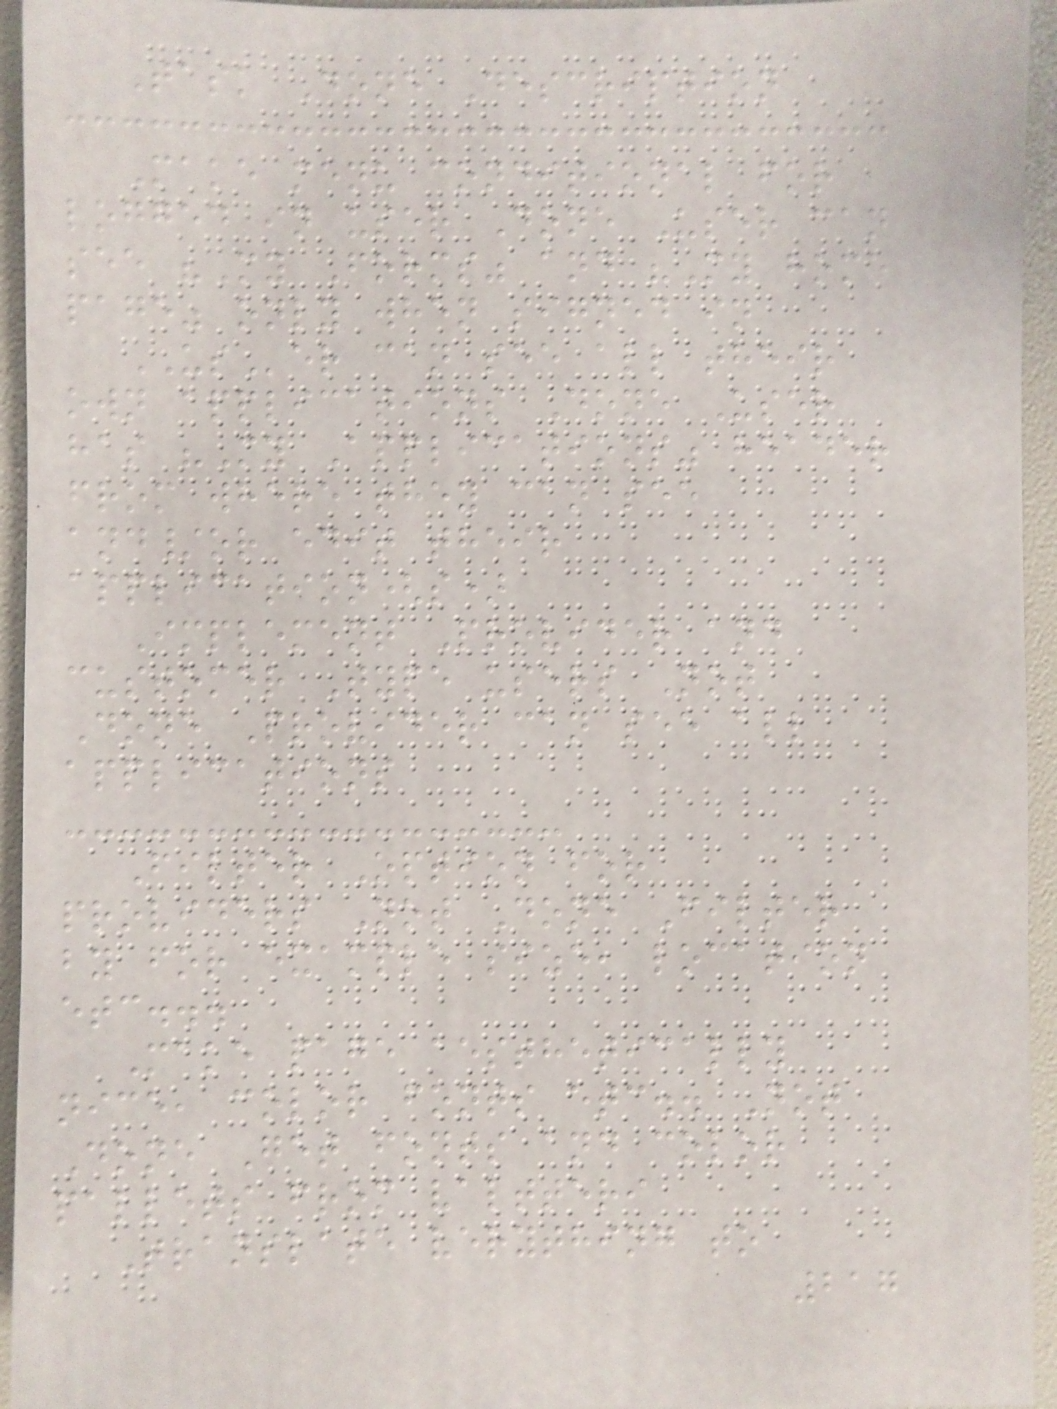Task Done Description
Make menu conditional for
logged in user Done User can
see "My Forms" and "My home
page" only when signed in
USer can see all their
own applications Done User
has "My Applications" header
from where they can see
and/or edit their
application(s)
Implement Provider and
customer Type users Not
Done Provider can see all
applications
Filter Option for
providers Not Done Filter
by for example size, location
etc...
Make page aesthetically
nice, color fonts etc.. Not
Done Get fonts and color
pallets from valtteri
Translate verything to
217
